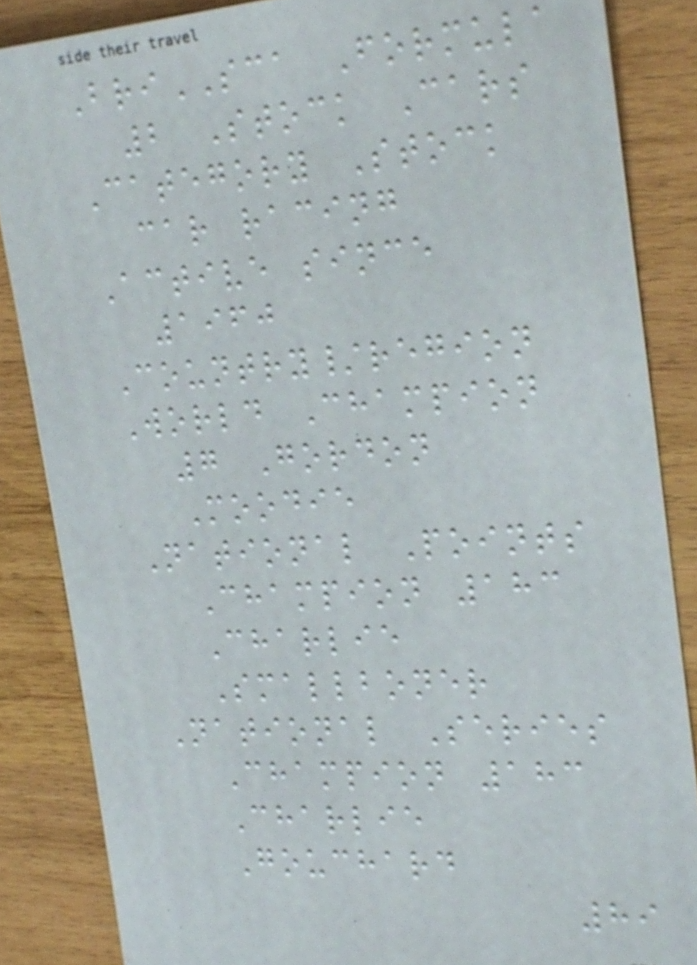BriSCA Formula
2 Stock Cars
Category Stock
car racing
Active since
1960
Country/region
World Champion
7 Gordon
Moodie
National Points
Champion 183
Charlie
Smallboner
National Series
Champion 183
Charlie
Gouchard
89
